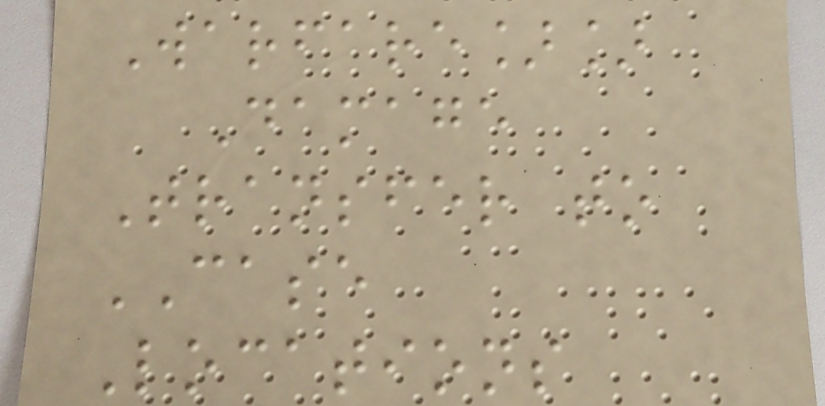Warfare]]
Damage
Transfer to
CASE
Locations
